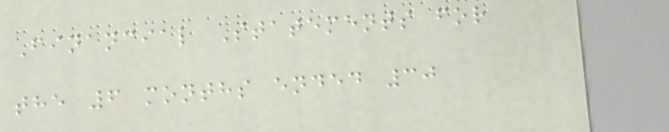Financial Statements for
the 6 months ended 30
